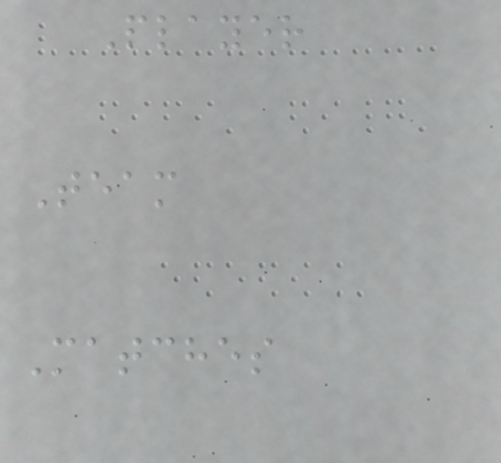Player
Team
Matches
